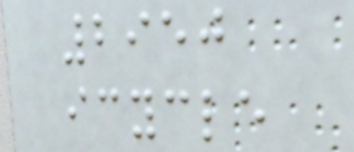2950
icycle
